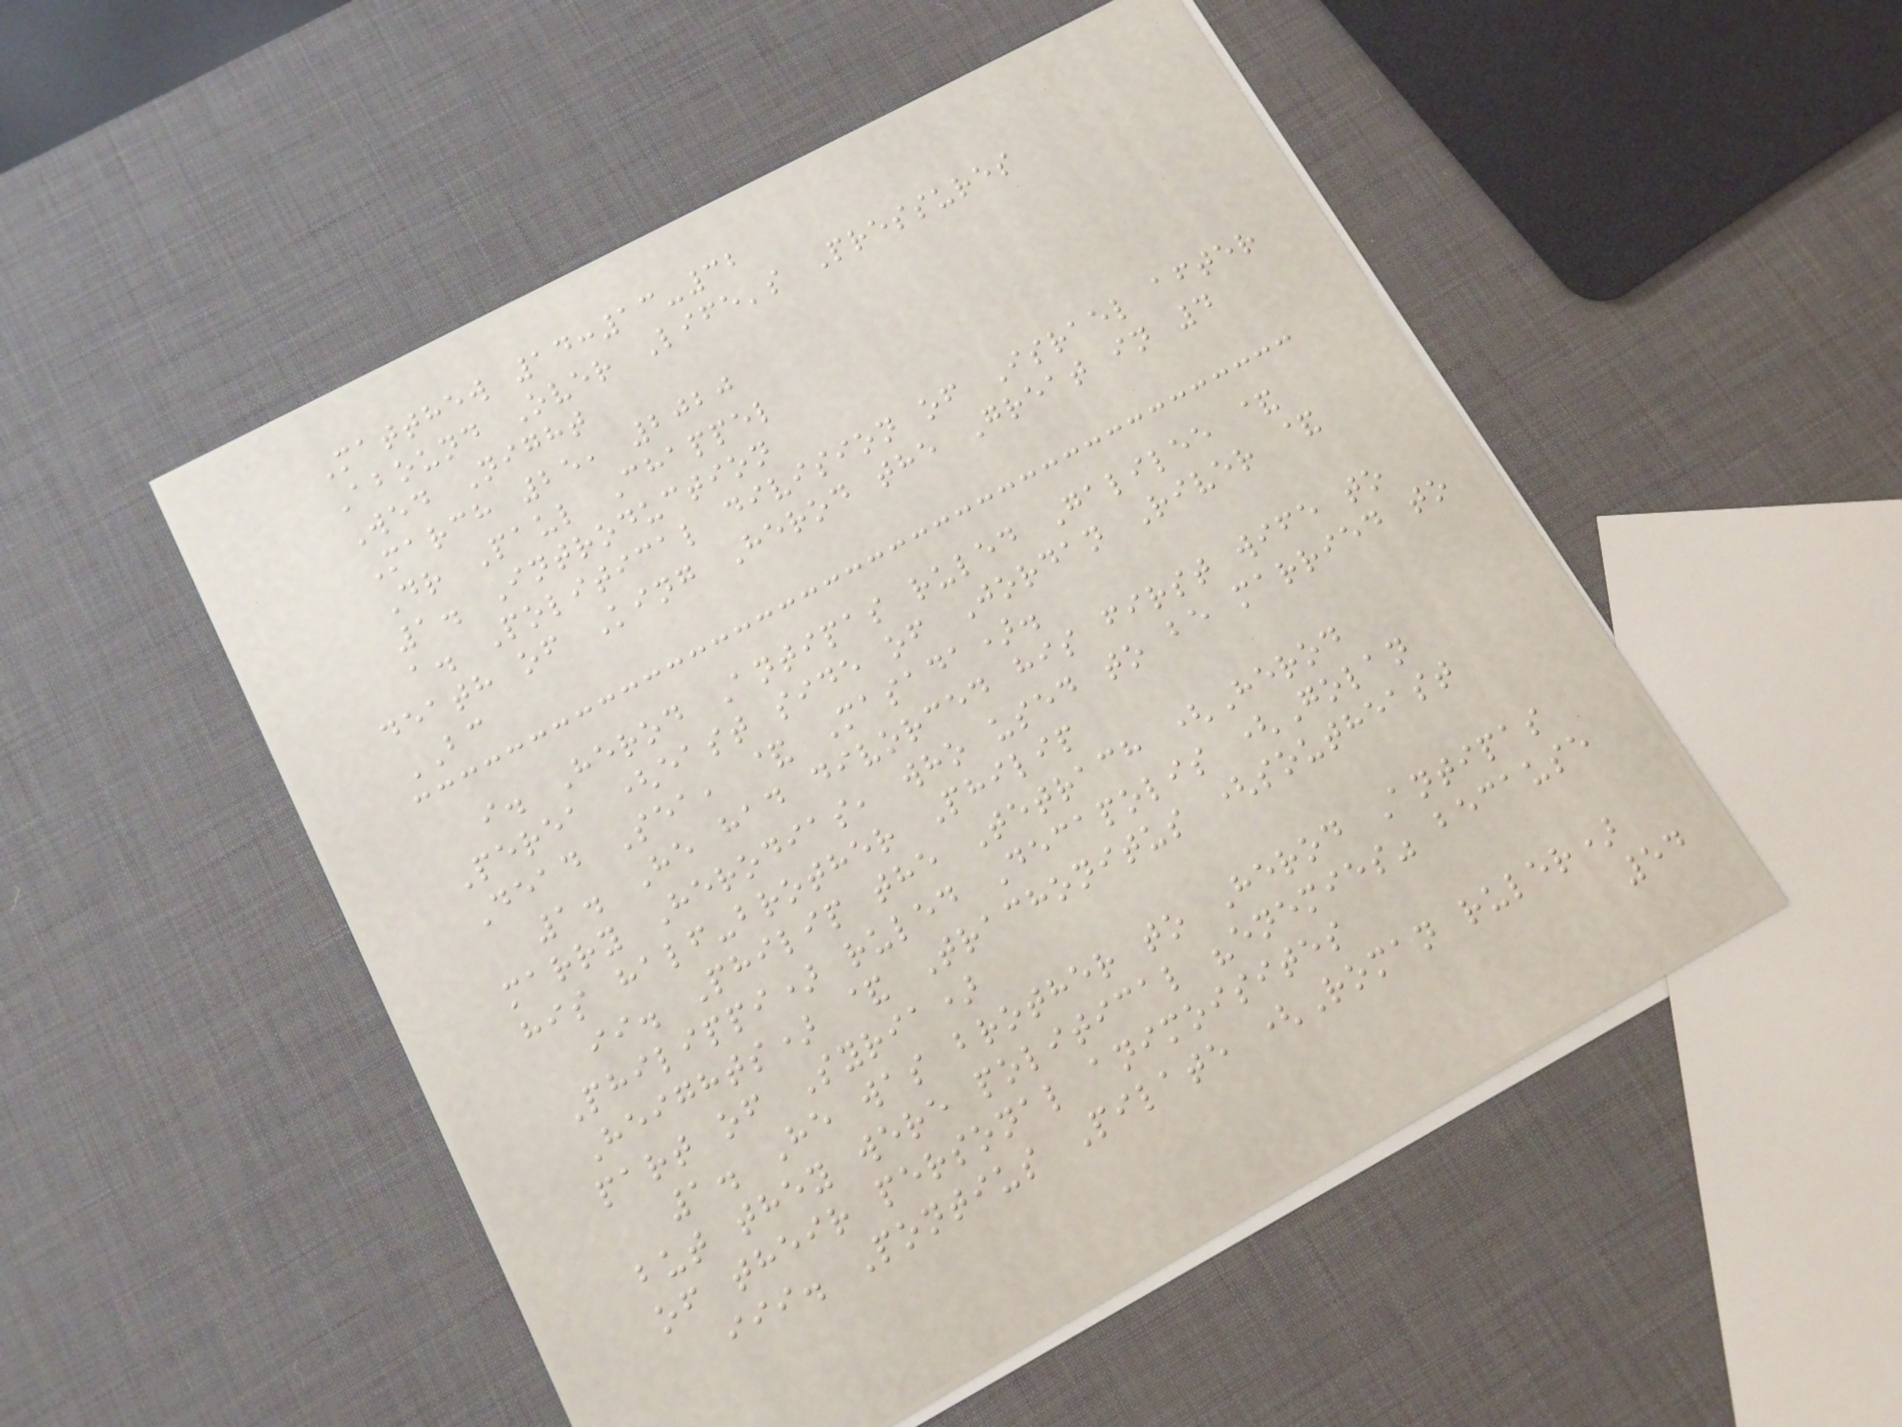Matthew 14:13-32
Abound Over Life's Pressures
Wed Night
March 25, 2020
Dr Paul Chappel
1. Introduction
a. Political division of Israel after
death of King Herod the Great in 4
BC
i. Herod Antipas ruled Galilee &
Perea (east side of Jordan River &
Dead Sea, & Masada).
1. He had divorced his first wife to
marry Herodias, who used to be married to
his half-brother Philip
ii. Philip the Tetrach (Herod
Philippi) ruled Decapolis (Golan
Heights) & Trachonitus (southeast
part of Syria)
1. He was brother to Herod Antipas
but they were political "enemies" because
of their personal animoisites
iii. Pontius Pilate (Roman ruler)
54
